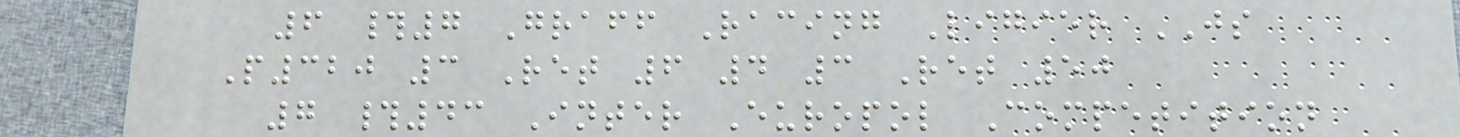6 #7 Graff Racing Ligier JS
P320 3 Ret 6 4 3 Ret 50
7 #43 Inter Europol Competition
